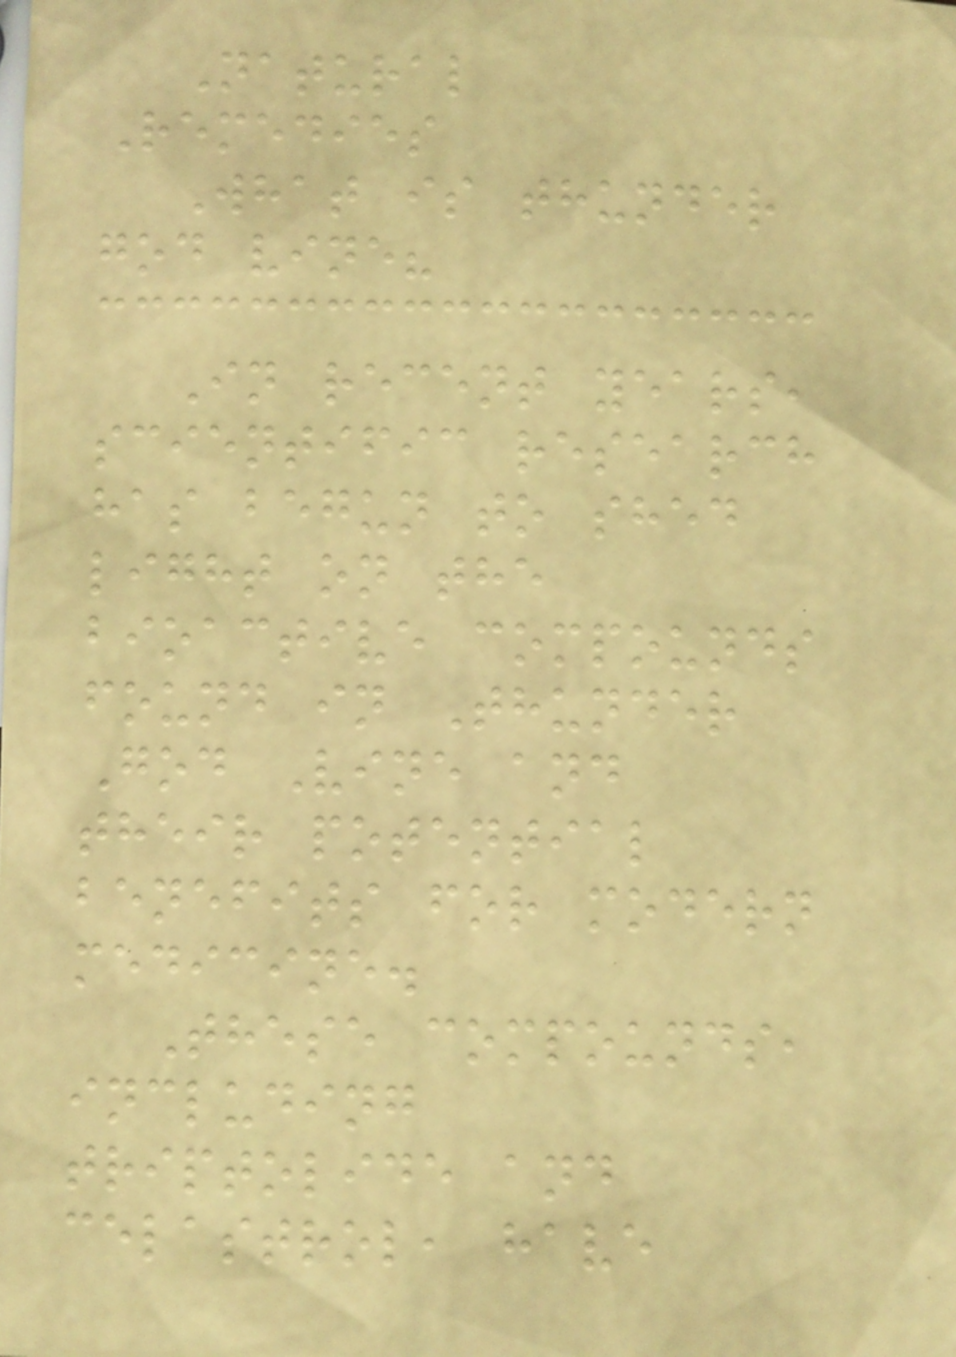Natural
Remedies
What is thunder
god vine?
In recent years,
scientific research
has begun to shed
light on the
bioactive compounds
found in Thunder
God Vine and
their potential
benefits for modern
medicine.
These compounds,
including
triptolide and
celastrol, have
